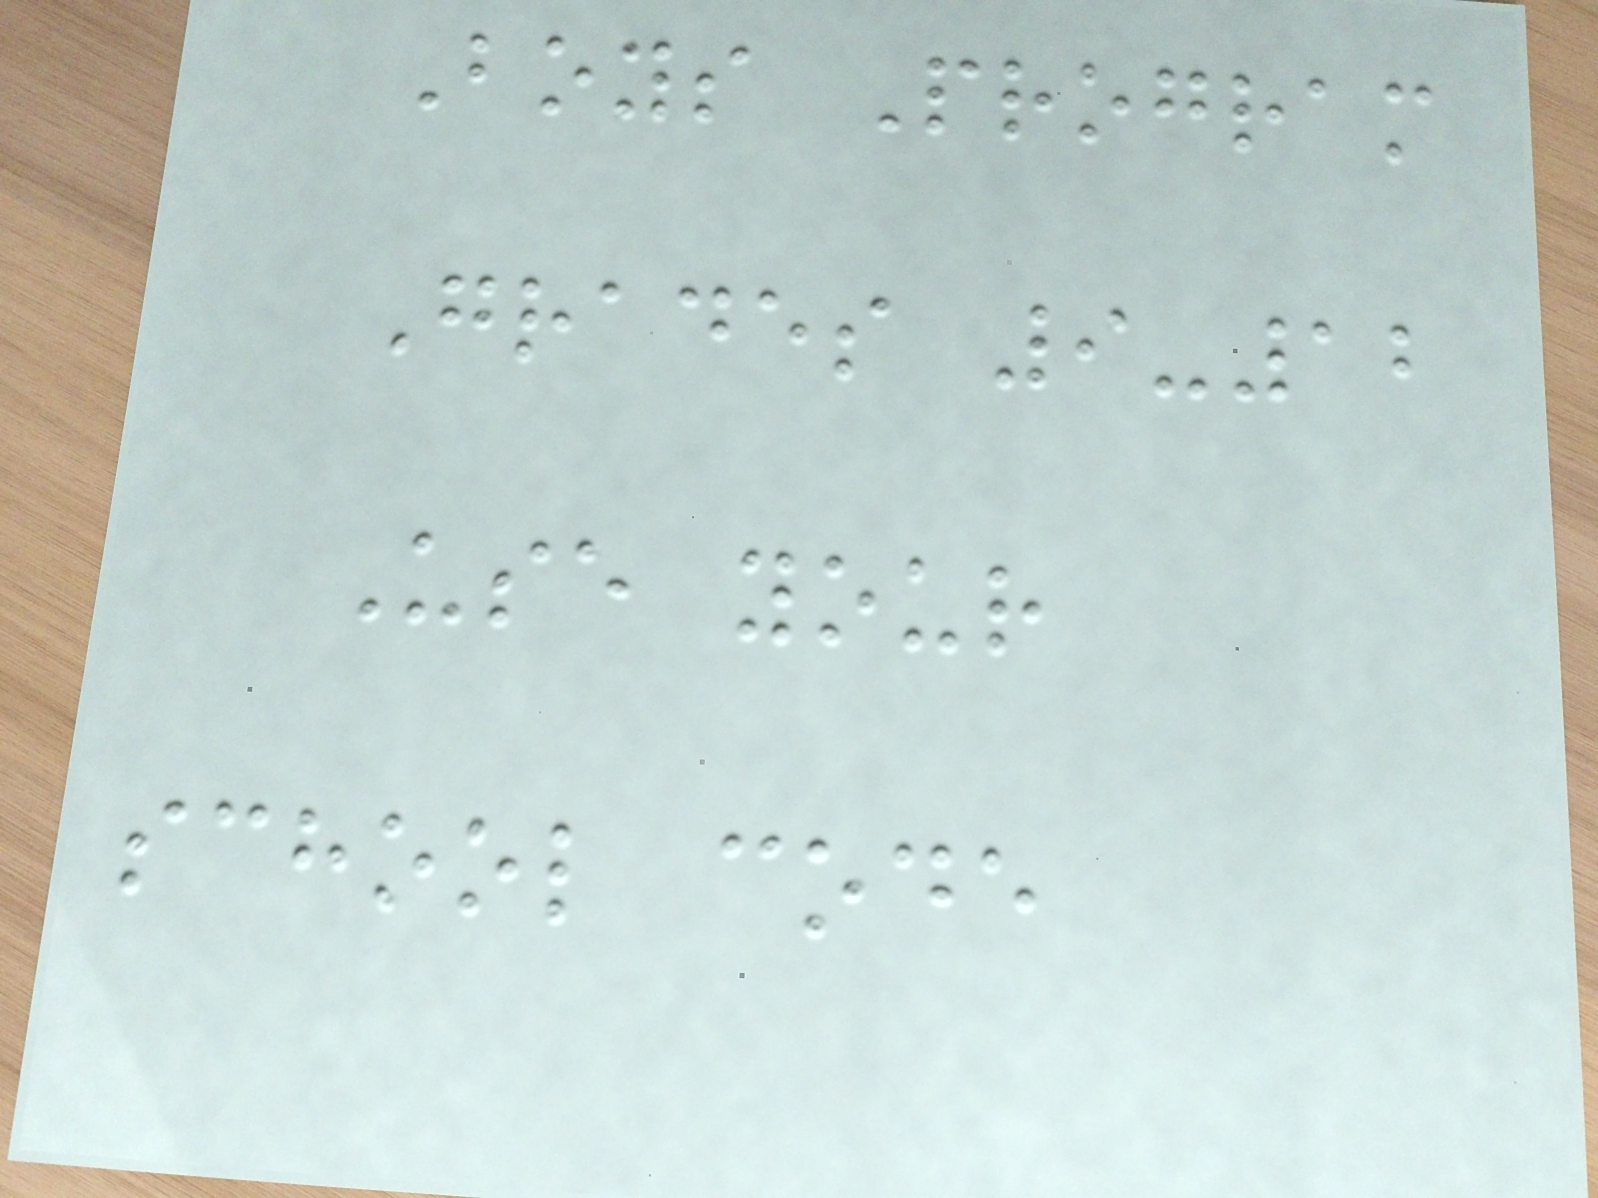Boys Program
Grades 9-12
Use your
school code
